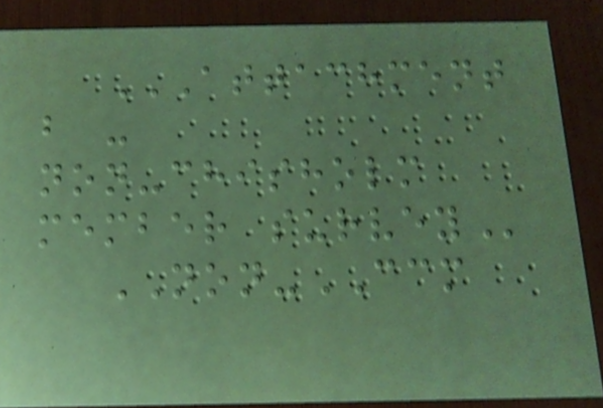ATTACHMENT
B -
NON-CHISHOLM
MEMBER SURVEY
NON-CCM
